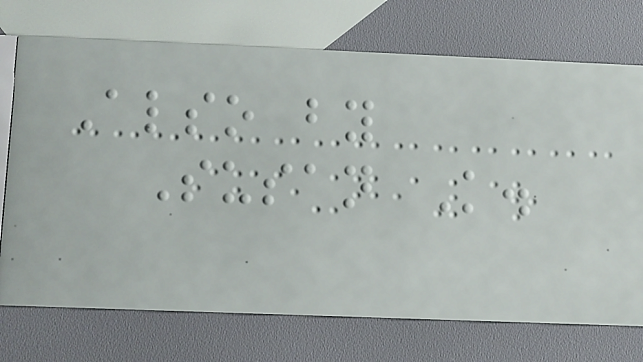Also by
Susan K.
